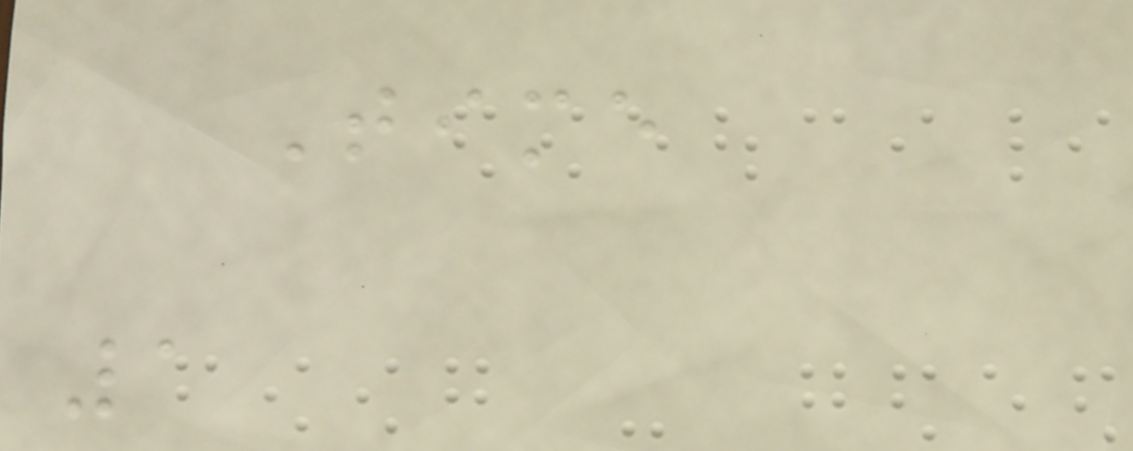Time
1
